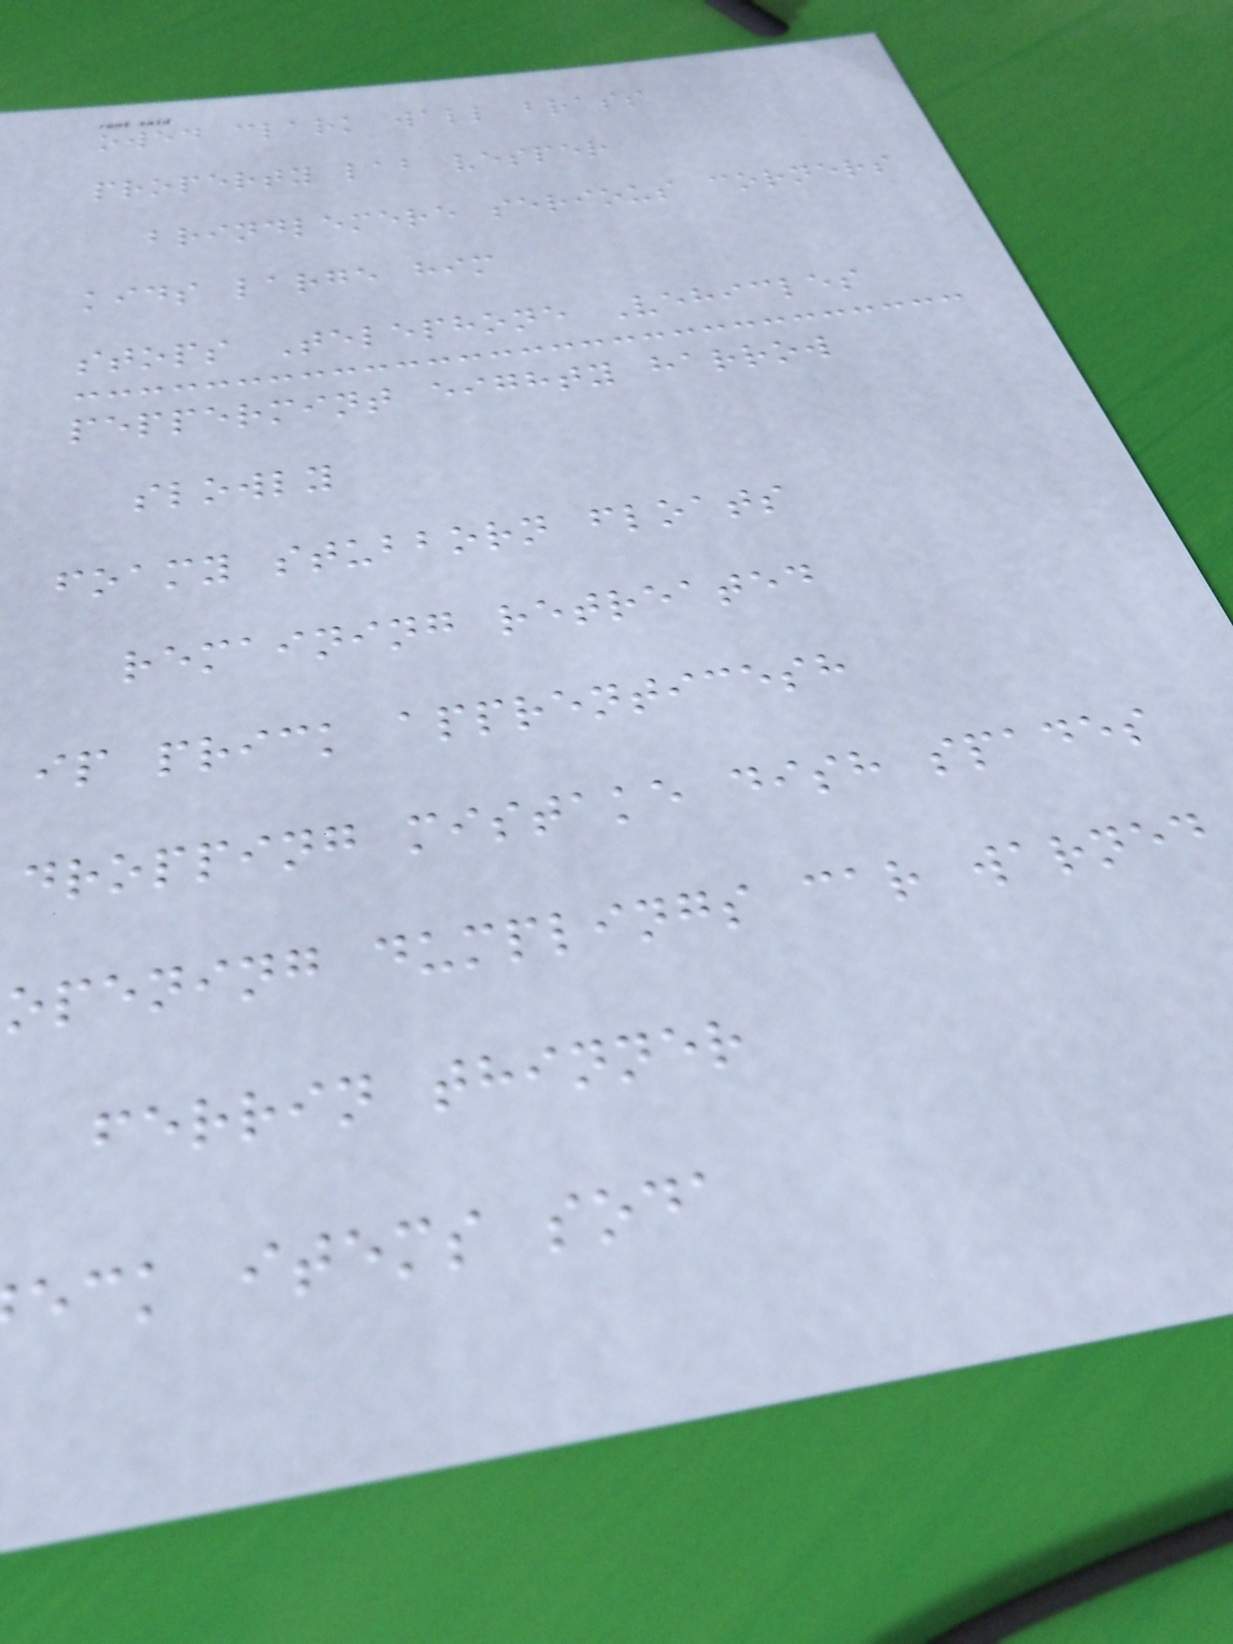owed clark wall brass
property lab vesper
brindlemere serious corners
kids large him
stops Telephone Vehicles
peppermint eighty harrow
slowly
foamy stubborn floats
remaining retreated
ip prick apprenticesh
dropping mistake dish spades
opening dumplings car warned
ferrin thinner
eck items soda
